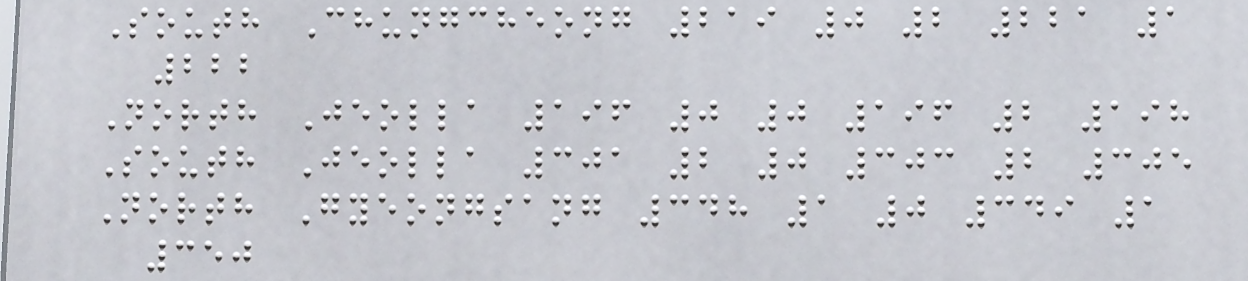South Chungcheong 219 0 2 221 1
222
North Jeolla 196 0 0 196 2 198
South Jeolla 301 2 0 303 2 305
North Gyeongsang 348 1 0 349 1
350
